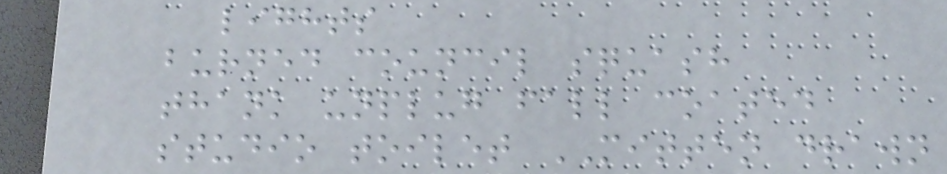lights
burned council squash
thank unplug fall coated
studio toilet MITTEN drawn
